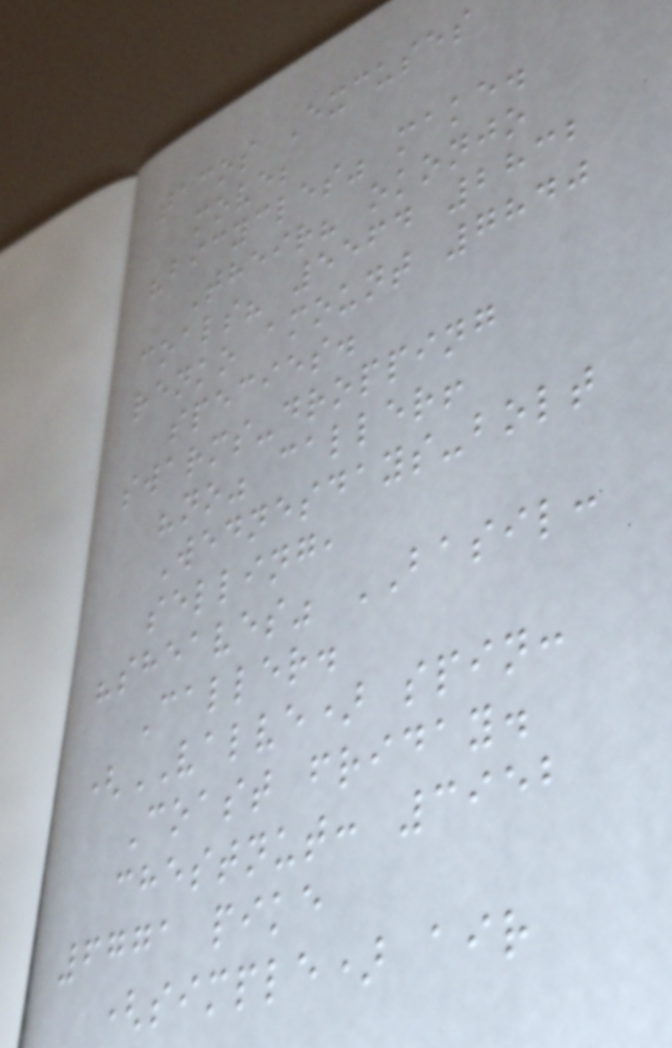tacos Excuses
move;
"bicycles" make.
Their? okonjo
coals? 5564 2832
renko amount 7840
species.
swarms-dropping
"no" caller!
Wednesdays-bolt
selling,
"sheaves" BASIL:
Caller.
(VALVE) spin:
Coast friday.
chestnut: 3952
6771 pike
(simple) air
